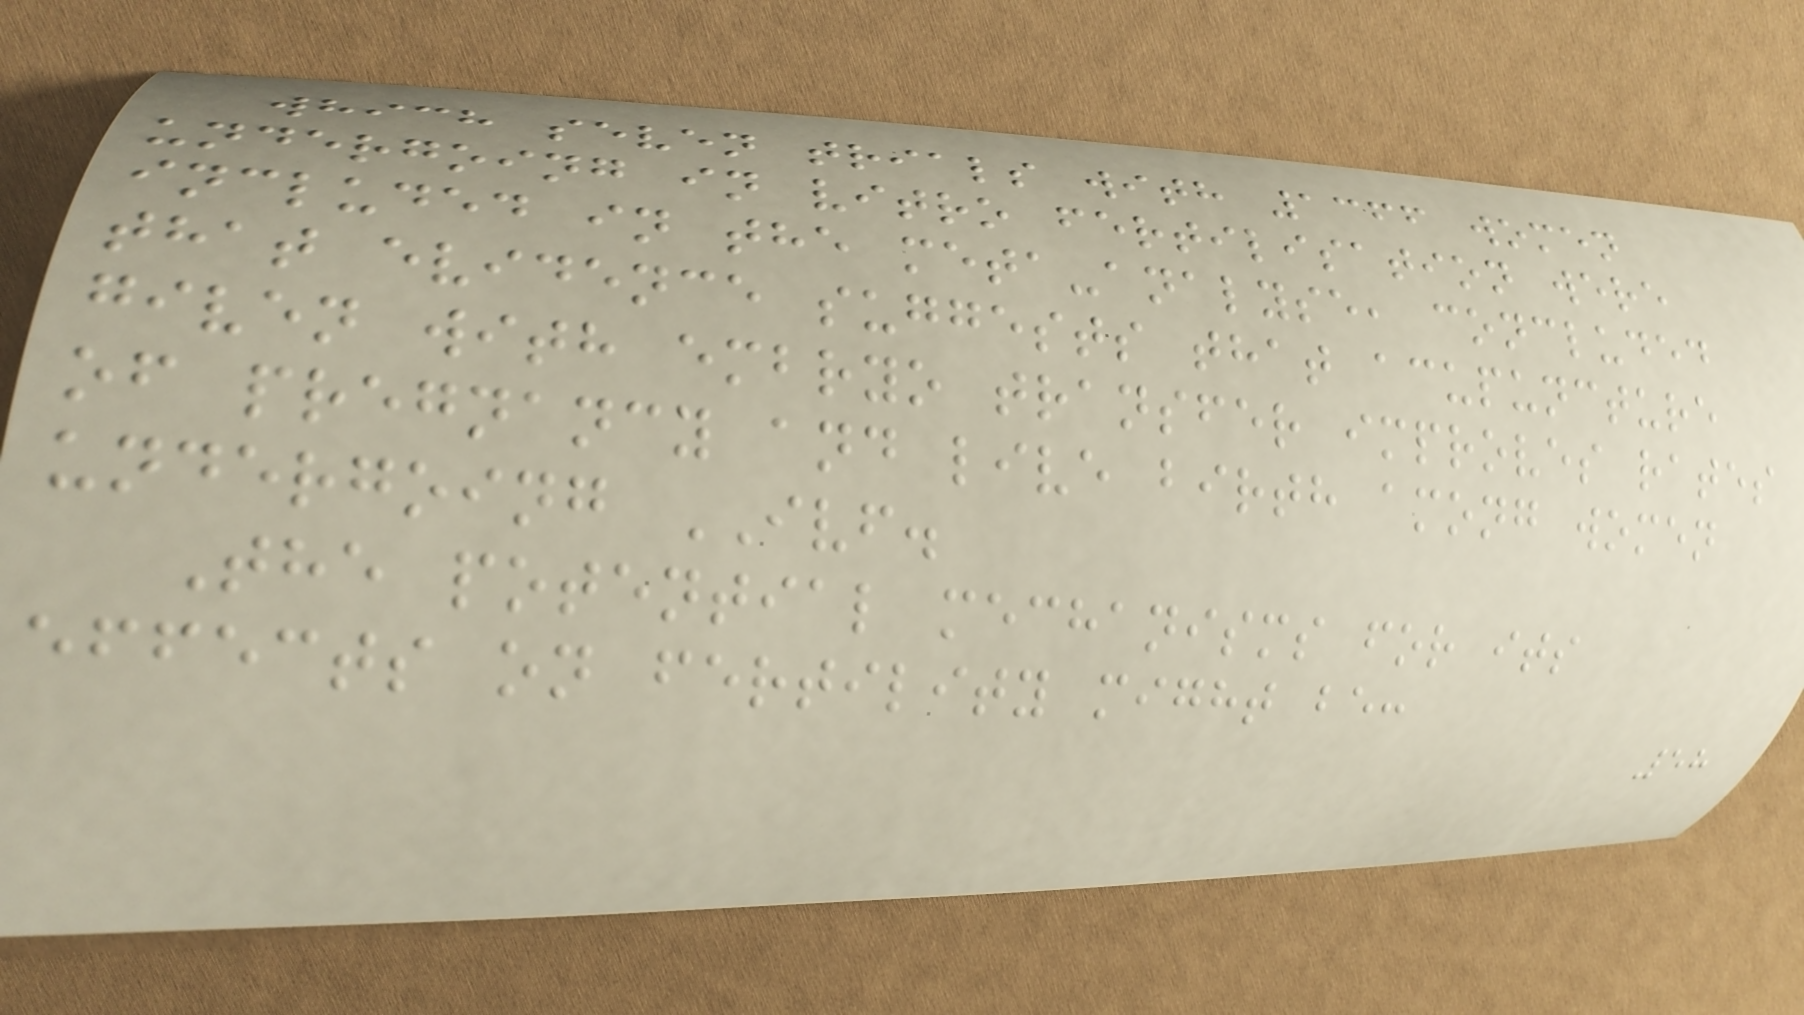which seven trials with 1366 women
undergoing in vitro fertilisation were
included in the meta-analyse, concluded
that evidence suggests that acupuncture
given with embryo transfer improves rates
of pregnancy and live birth among women
undergoing IVF.
The potential mechanisms for its
effects on fertility might be:
58
